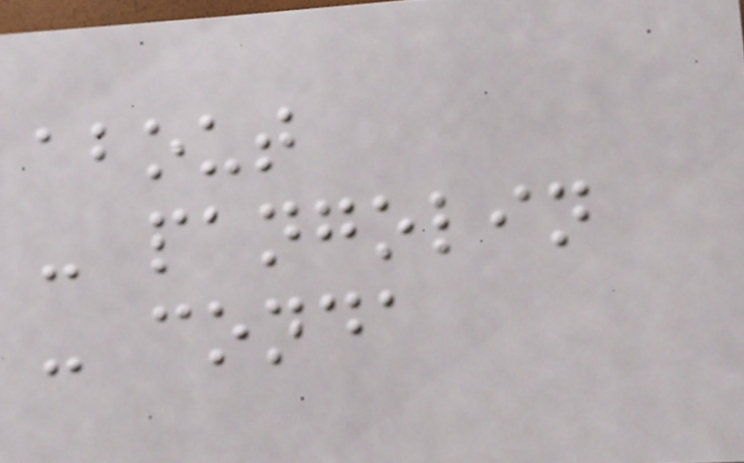about
- pangolin
- conda
